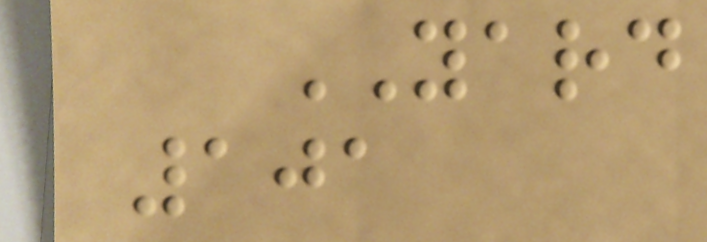YARD
101
